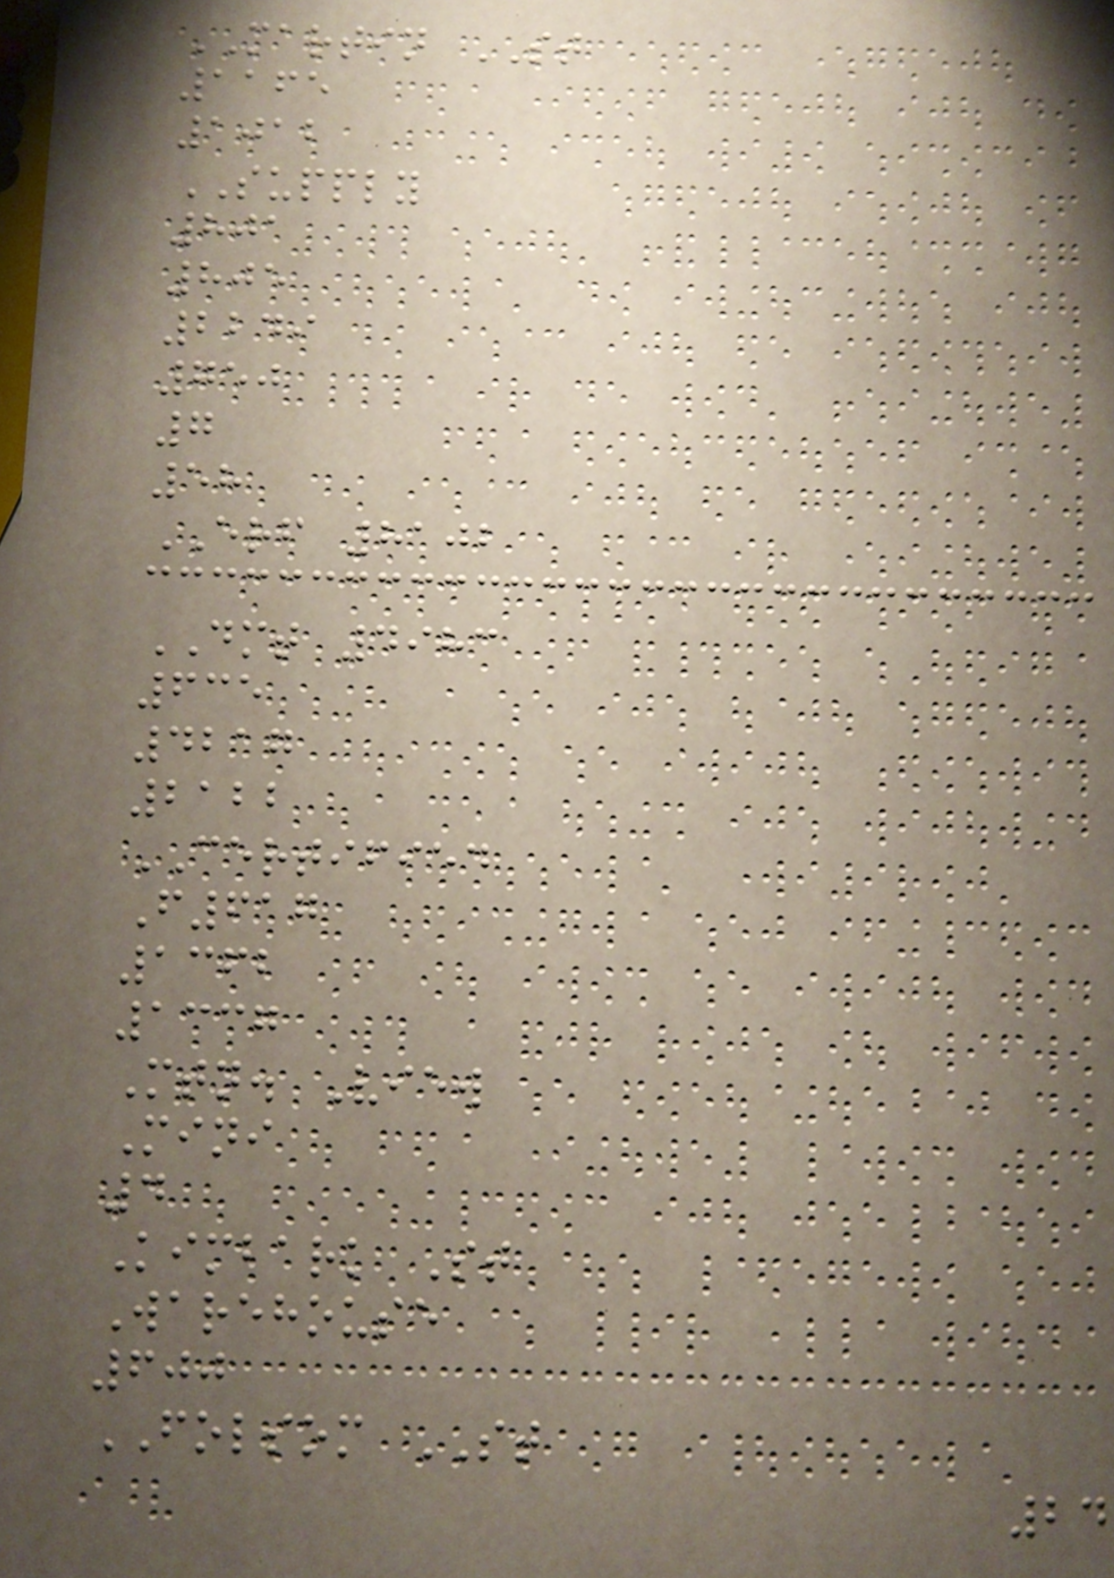MARTIN ST
1165
1012
SUPPLY
801
805
2249
750
7
58
ERF 8102
DMT 4983
635
4217
2122
CERTIFIED
F617
1362
1337
Mtn. View
Mini
4
Kimbark St
Warehouse
600
FOLSOM ST
24
